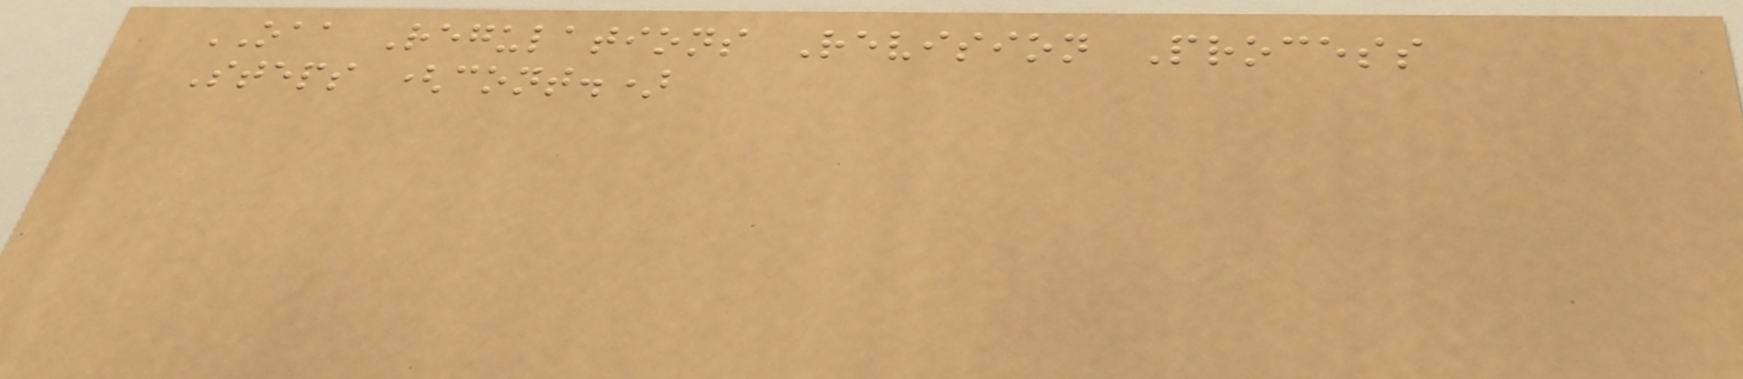OAA Regulations Revision Process
Steps (cont.)
